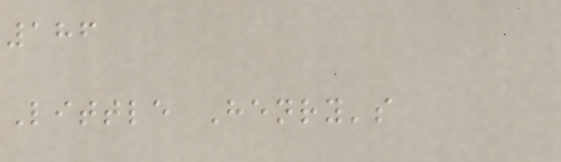186
Little Henry's
